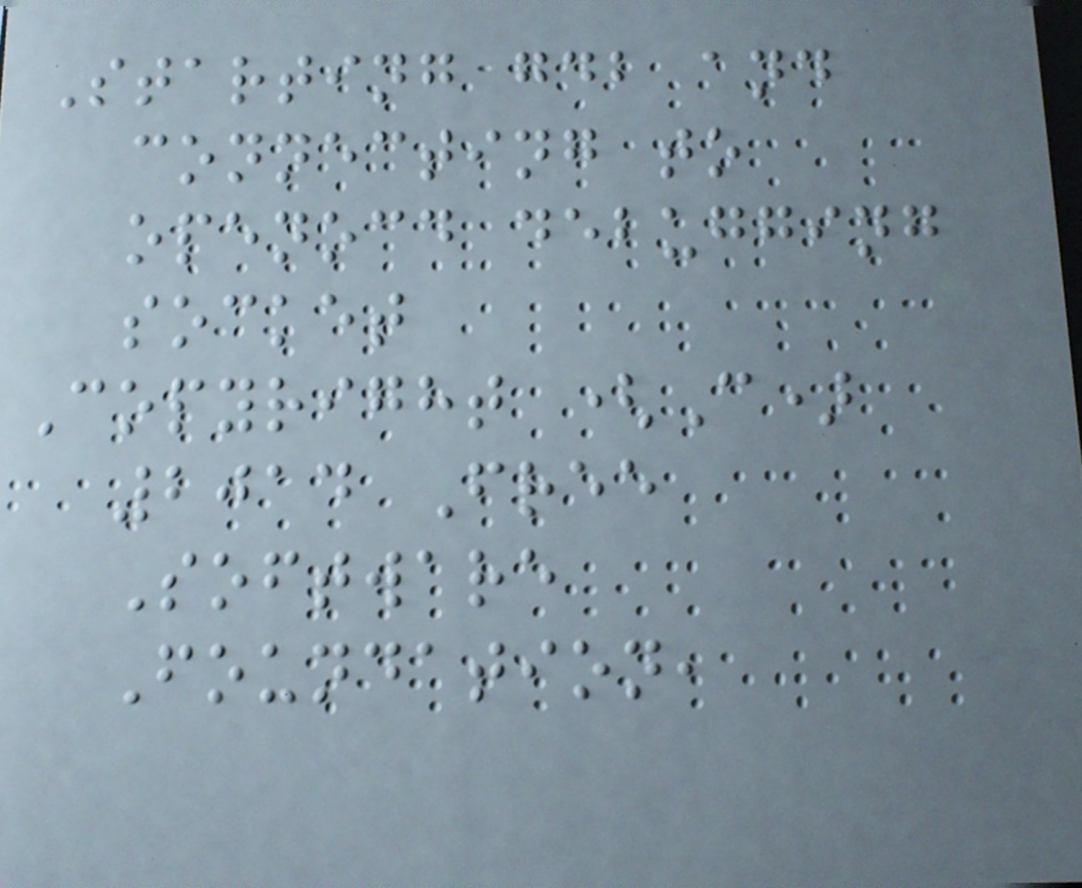Starting gdb and
connecting to
openocd debugging
socket
Copyright (C)
2014 Free
Software
Foundation,
